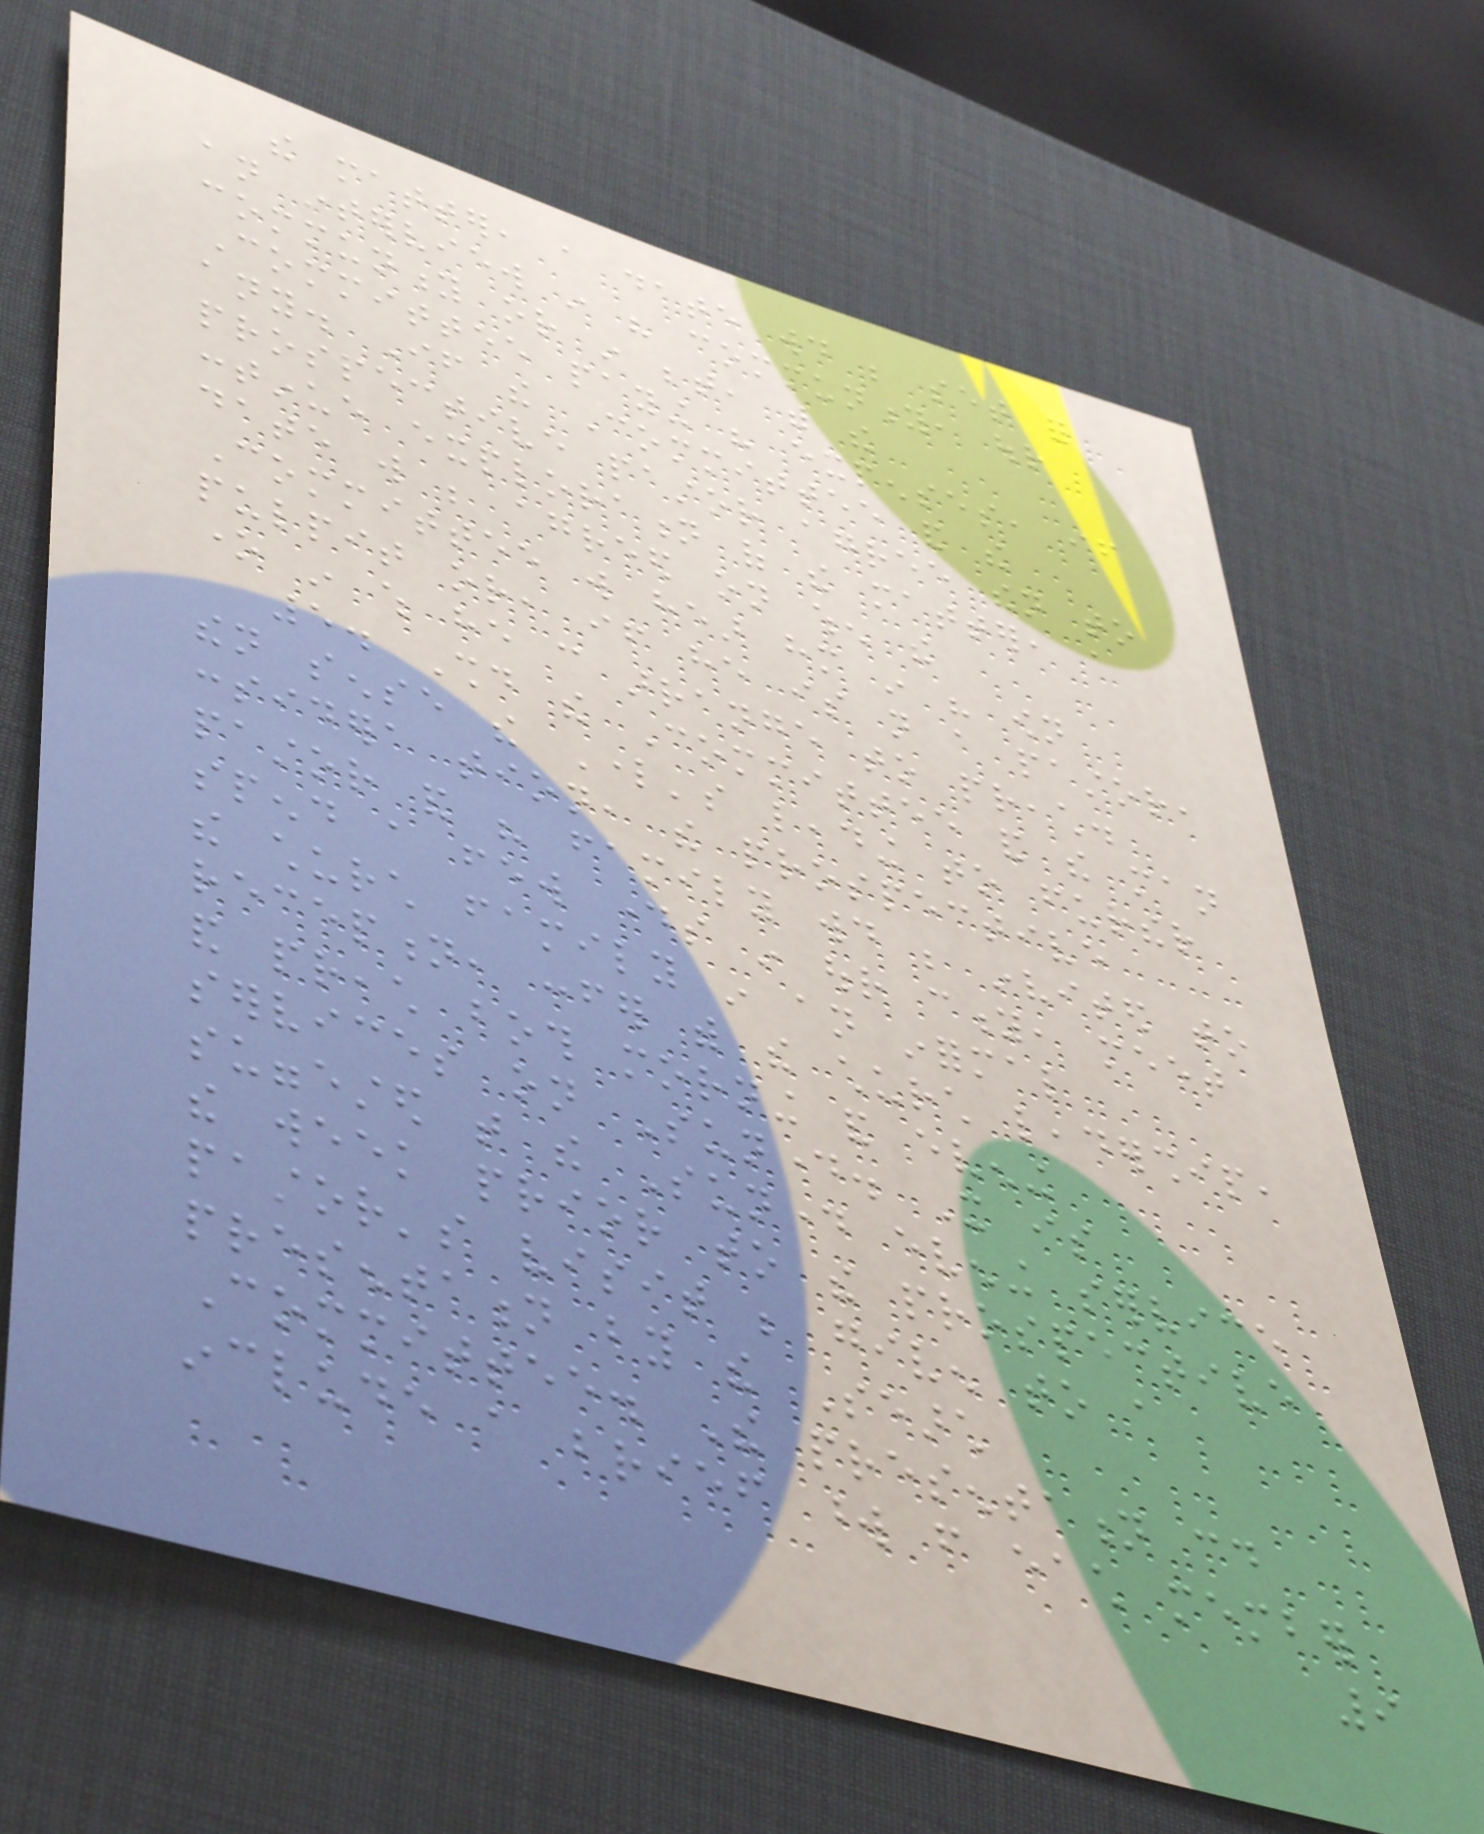the matter, a date would be set for
an interview in his community, our
community or in between, with the
Committee paying his expenses, if
any. If the Committee and the
prospective pastor agree then to
continue exploration of the matter, a
date will be agreed on when the
Committee will hear him in his own
pulpit or, if he is not a pastor,
one in which he can arrange to preach.
5. Should the Committee and the man
then sense the Lord's leading to further
considera tion, the prospective
pastor and his family would be invited to
spend a few days in our city, meet
the church family in an informal
reception, confer with the church leadership,
and preach both morning and evening
services on Sunday. It is
suggested that the Sunday evening service
the week prior to the prospective
pastor's visit be given to a
presentation by the Search
Committee. The presentation could
include a brief word from each member
9
